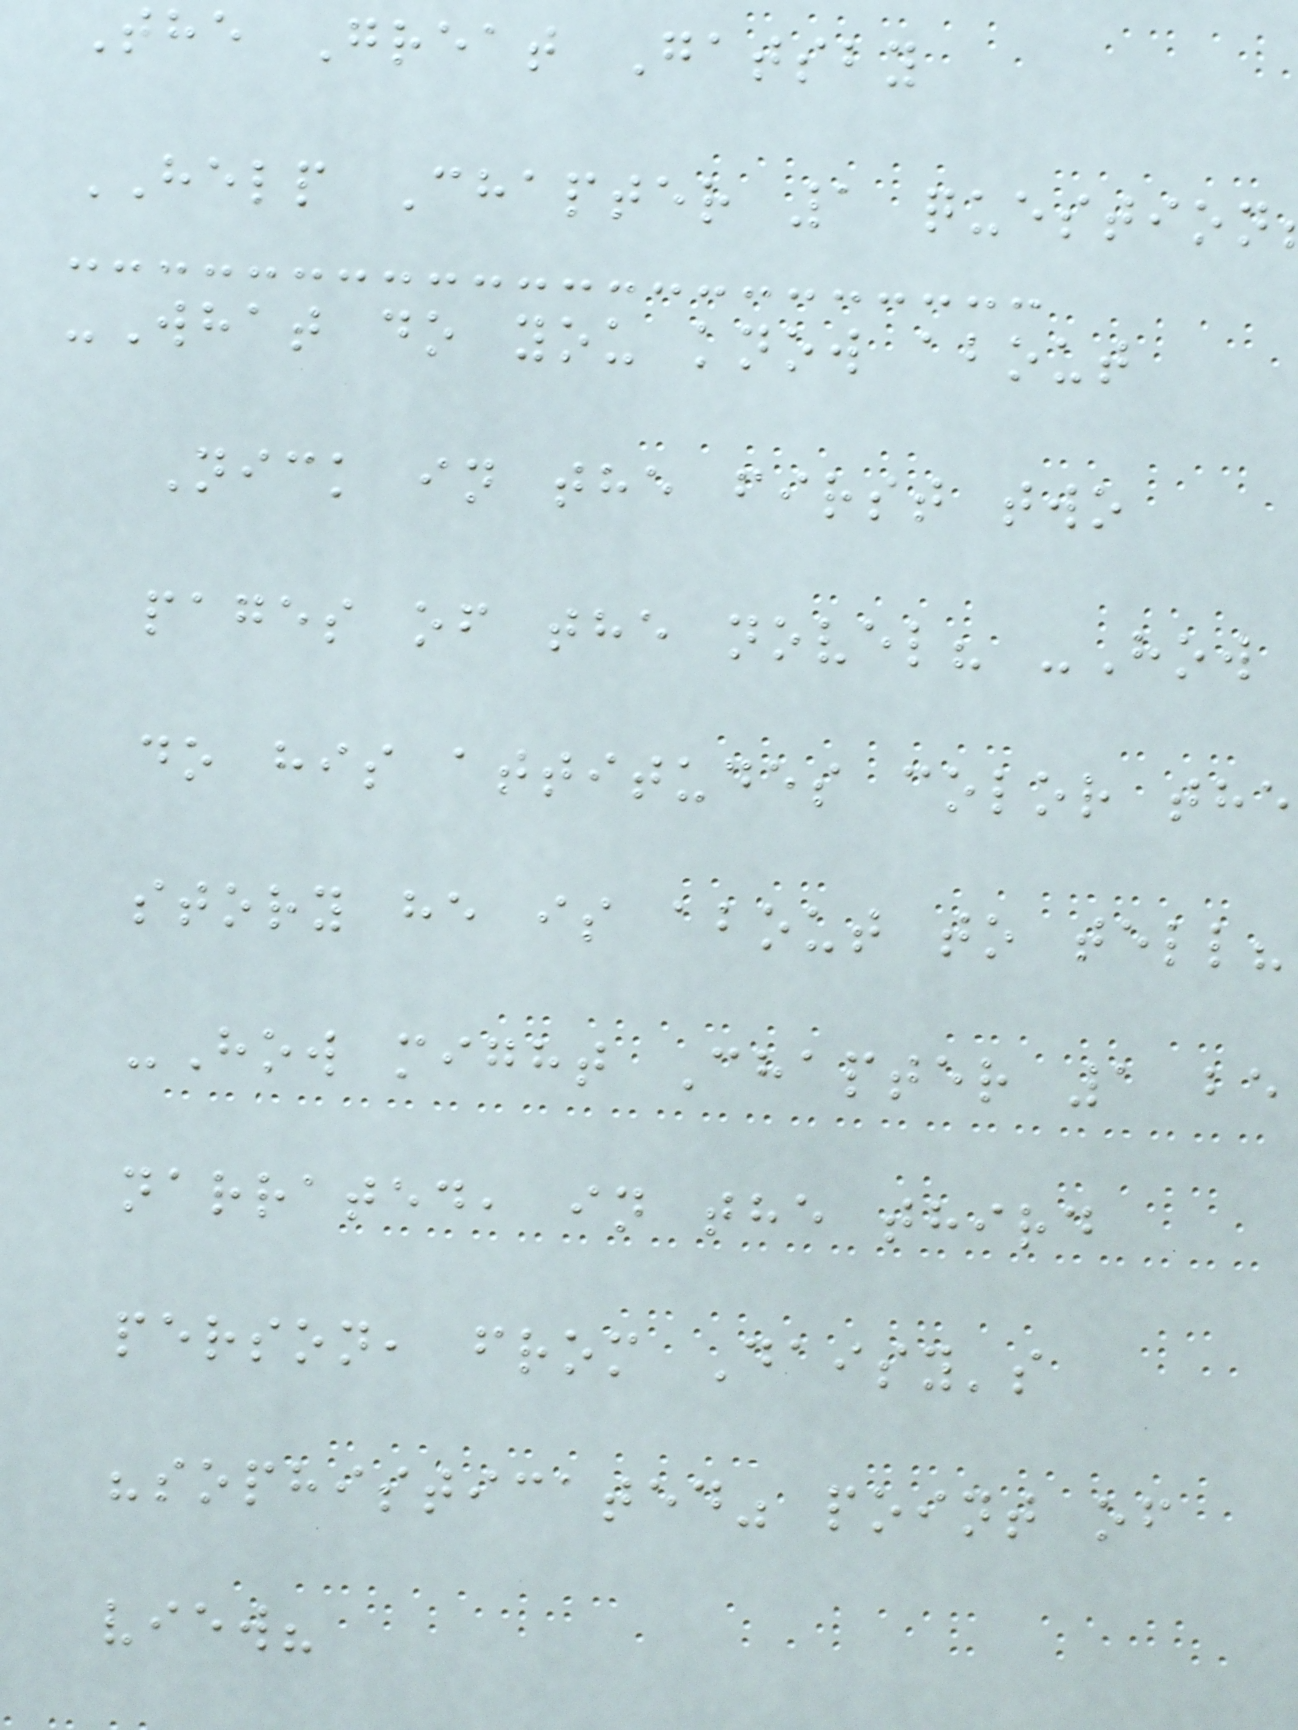The Great Gatsby
HELP Chapter 1 question
-What do you know about
Nick in the first two
pages of the novel? -How
do his attitudes color the
story he is about to tell?
-How might Chapter 1 be
narrated, in the third
person, from Daisy's
"sophisticated" point of
view?
